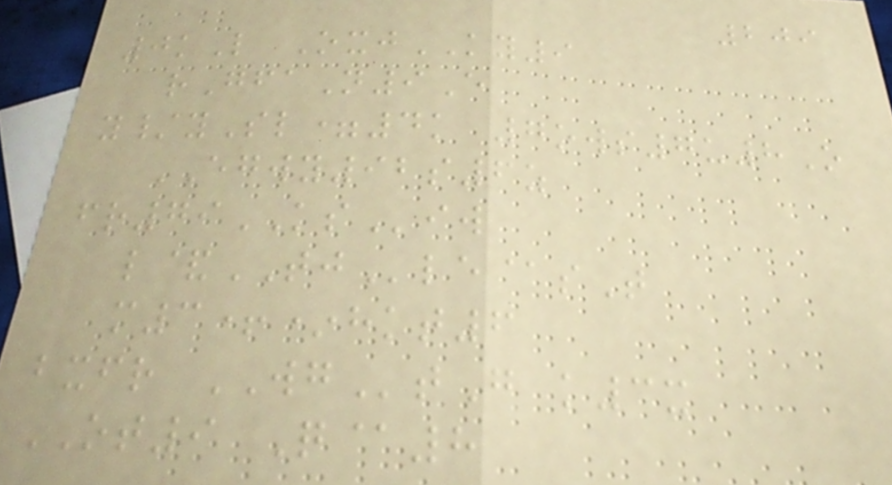209
0kL OxjKY9
rGfaN9E
y/ySl=4k 7ows7u8O
EGWY92s6z
fr79KSiw
l&TJle@sT
m3+*hkt6
bxfr WGtG k3x
OT9 Q@8
